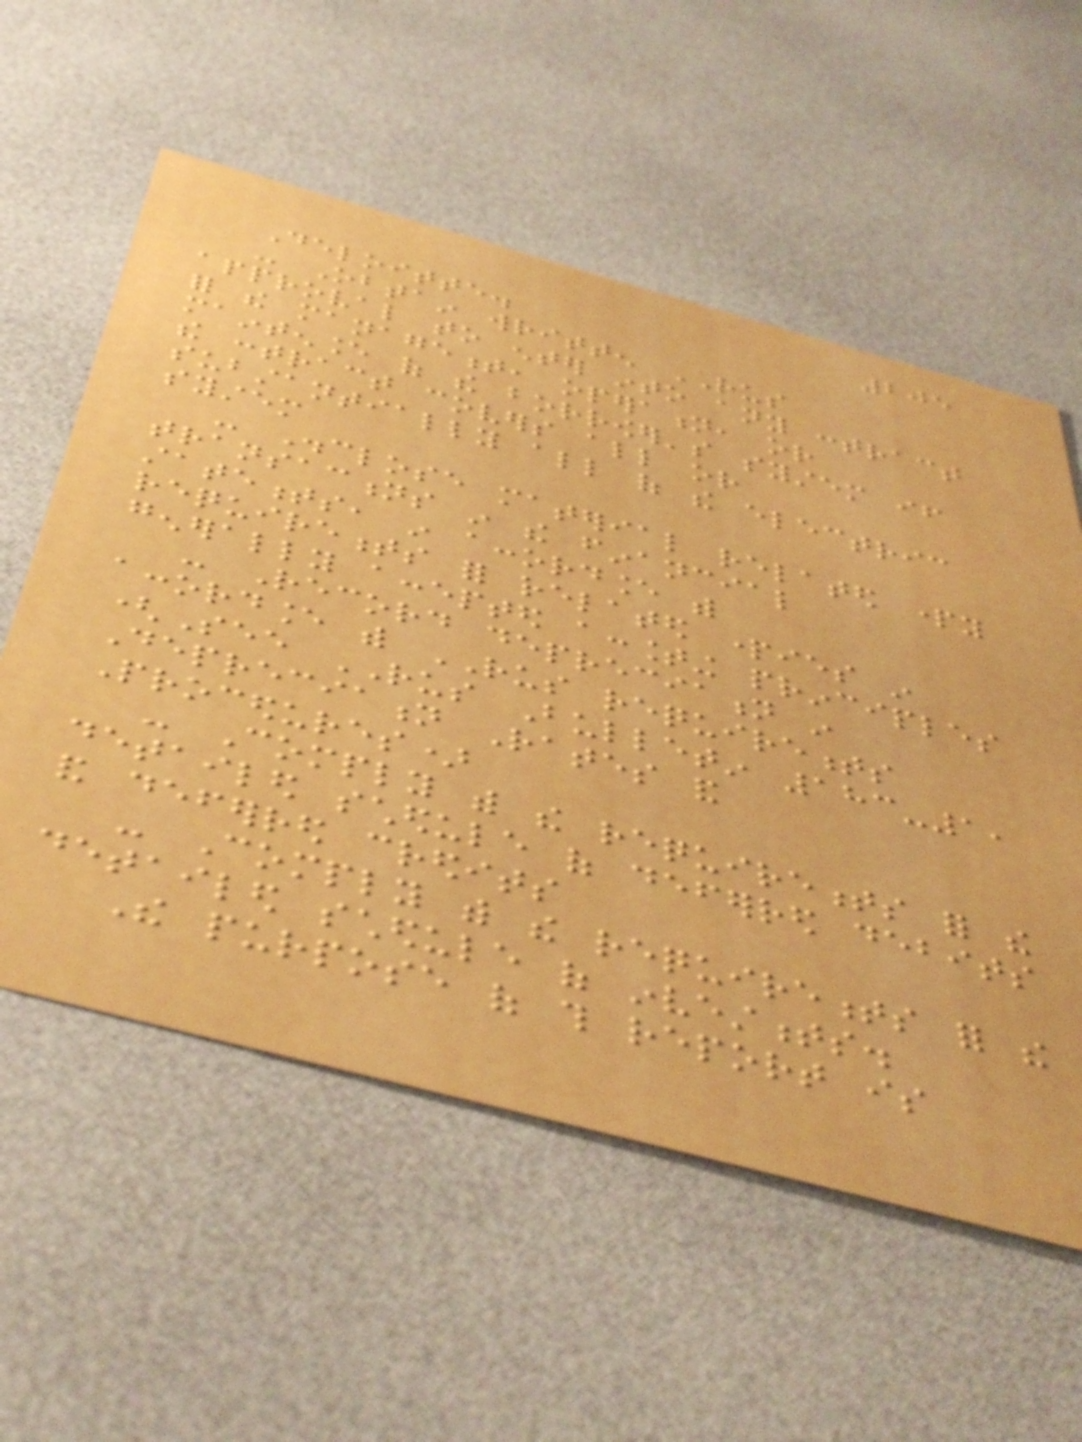205
Deloitte.
- Obtain written RUS
approval to enter into any contract
for the management, operation, or
maintenance of the borrower's system if
the contract covers all or
substantially all of the electric
system
- Disclose material related party
transactions in the financial
statements, in accordance with
requirements for related parties in
generally accepted accounting principles
- Record depreciation in
accordance with RUS requirements
(See RUS Bulletin 183-1,
Depreciation Rates and
Procedures)
- Comply with the requirements for the
detailed schedule of deferred debits
and deferred credits
- Comply with the requirements for the
detailed schedule of investments.
The purpose of this report is
